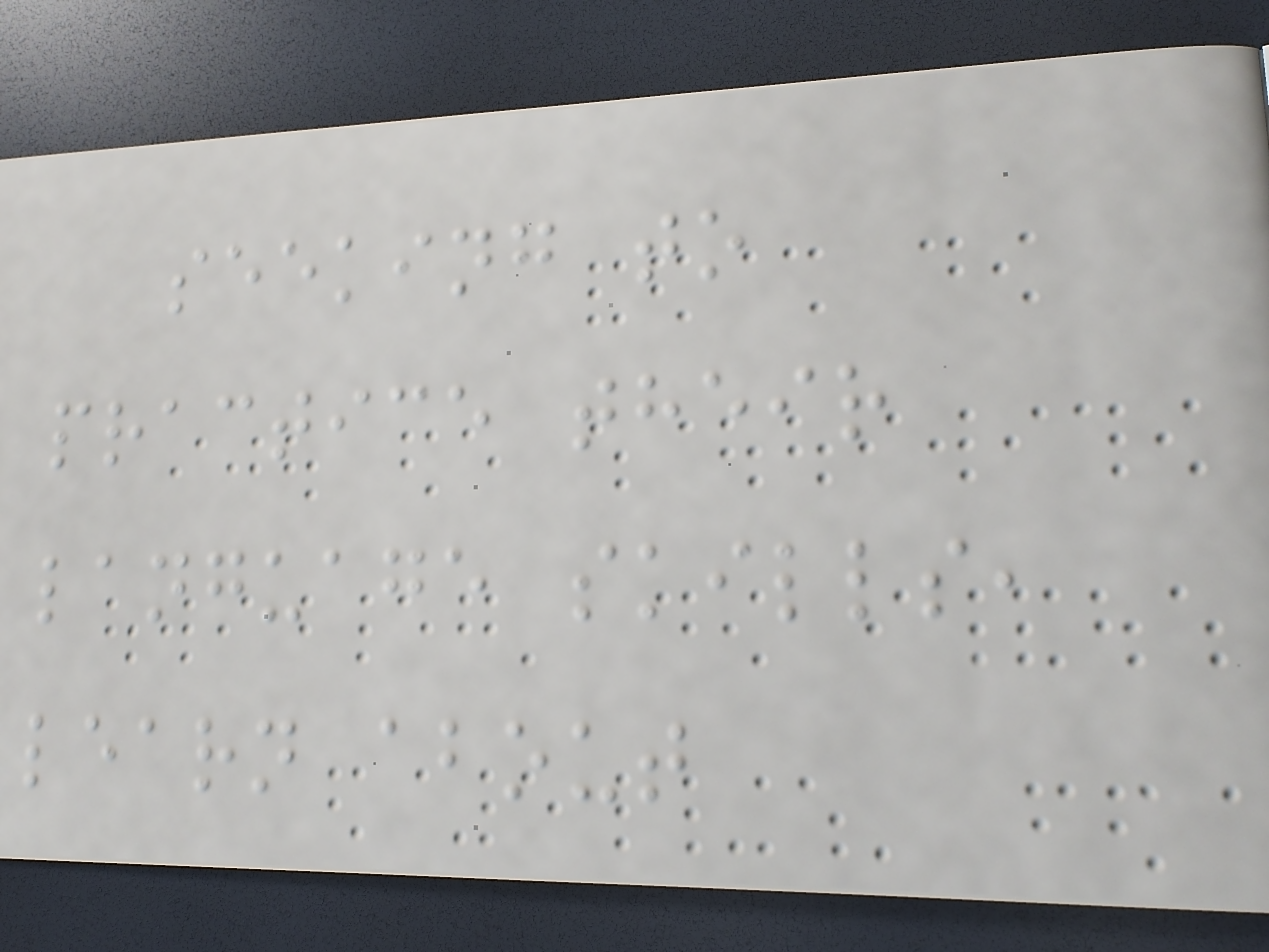seeking to
practice their
language skills,
learn about
